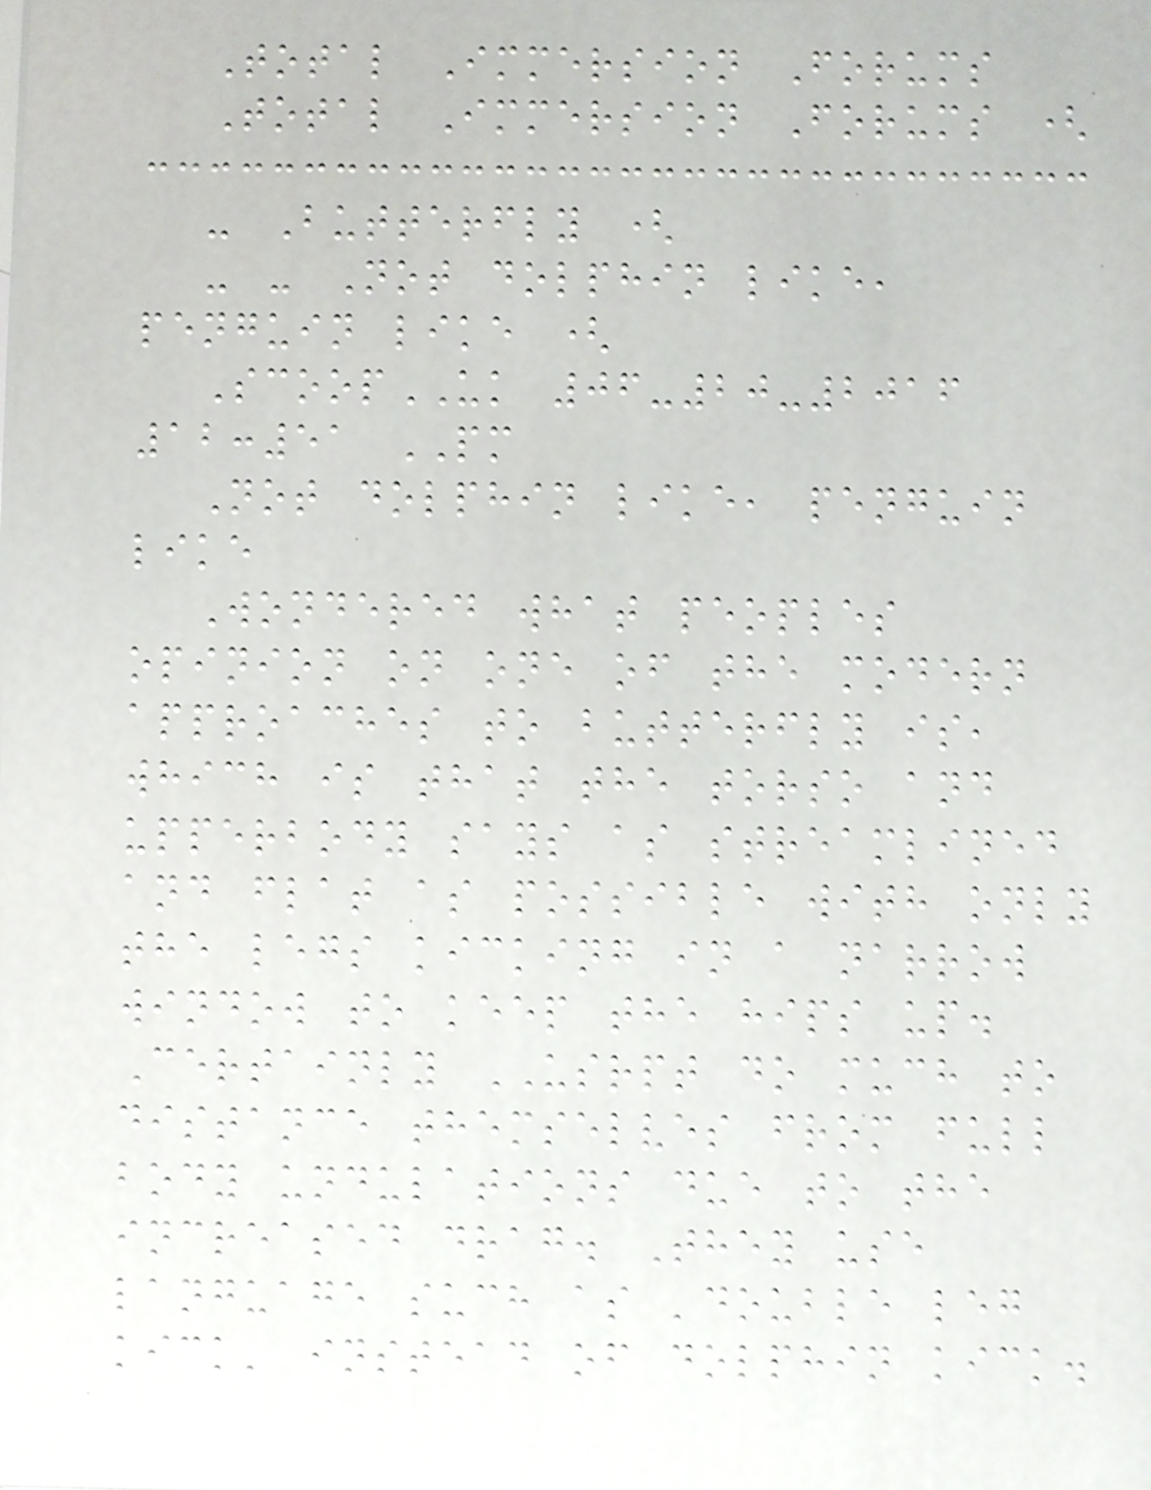Total Immersion Forums
Total Immersion Forums (
- Butterfly (
- - Not dolphin like,
penguin like (
ScoopUK 06-20-2016
12:51 PM
Not dolphin like, penguin
like
Wondered what peoples
opinion on one of the modern
approaches to butterfly is,
which is that the torso and
upperbody says as streamlined
and flat as possible with only
the legs kicking in a narrow
window to keep the hips up.
Certainly USRPT do much to
distance themselves from full
body undulations due to the
increased drag. They use
language such as 'double leg
kick' instead of dolphin kick.
